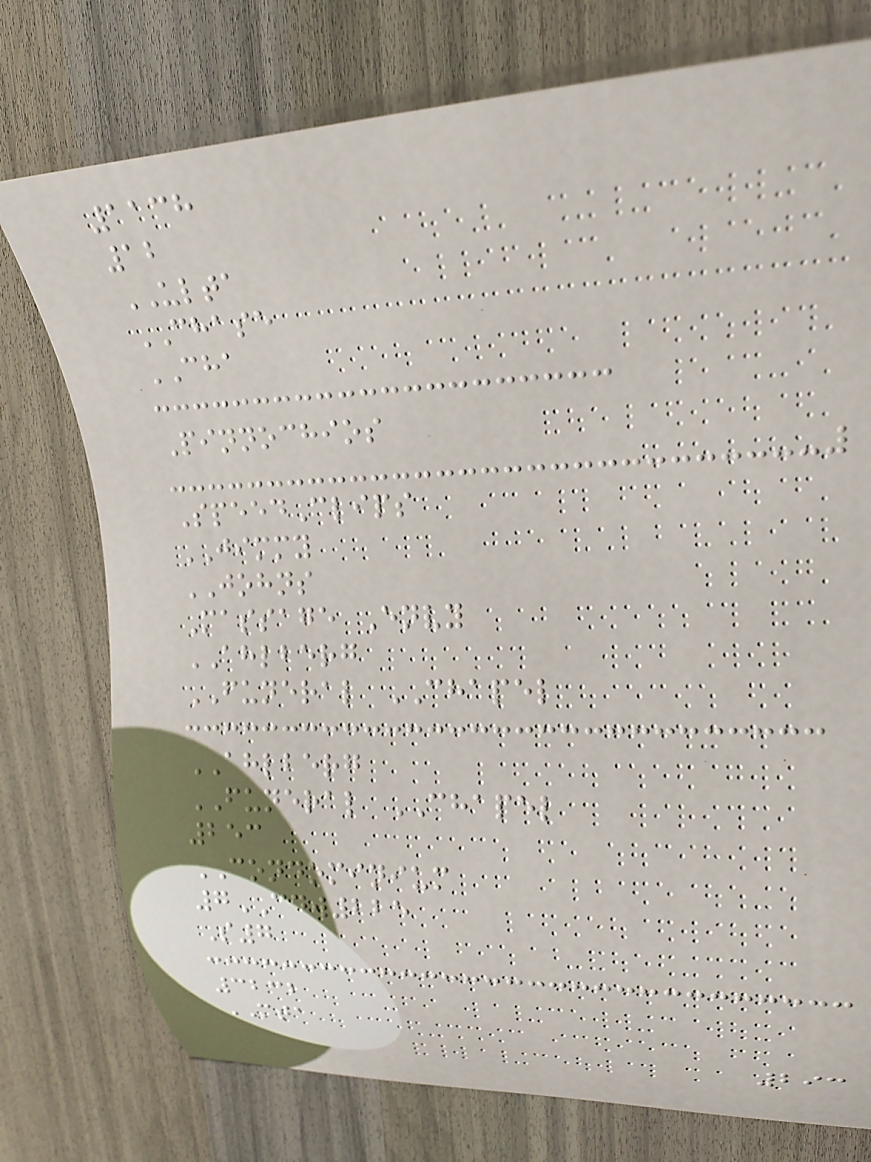1138
12
ULTA
CHASE
CHA
Pinnochios
SpeedClips
JIMMY
JOHNS
Massage Envy
AHLBERG
FUNERAL CHAPEL
AHLBERG
FUNERAL CHAPEL
253
CONDOMINIUM
7CDW225
S7
3232
MTA
293
